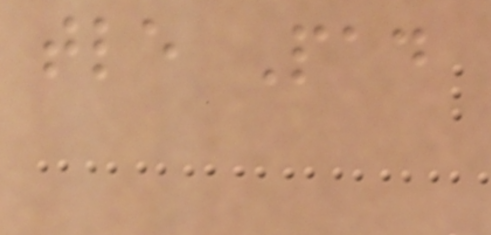tle Pad
